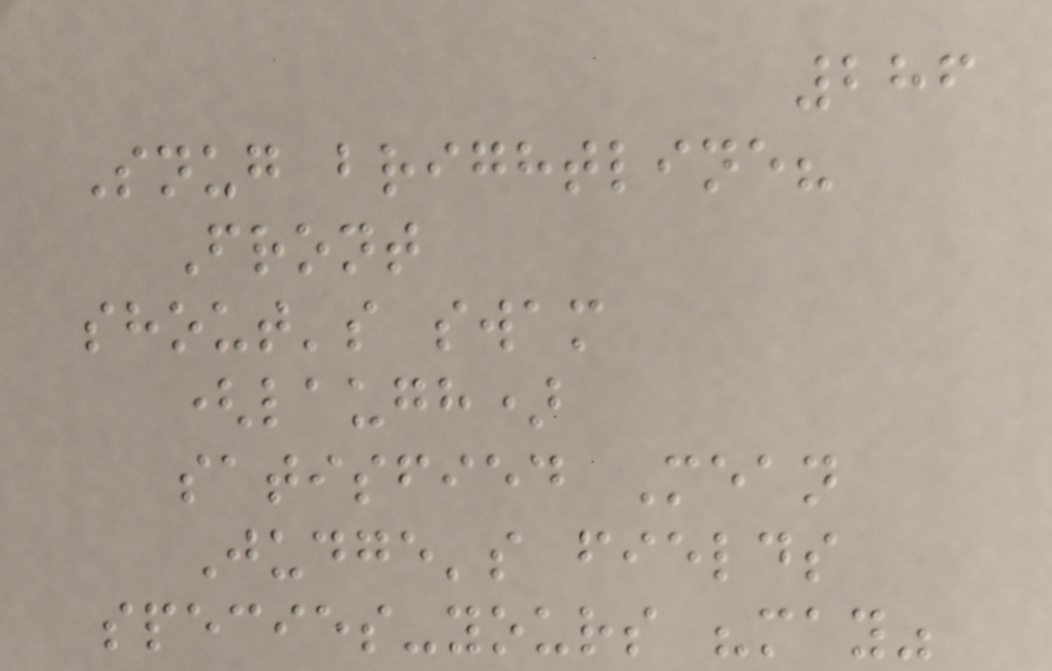286
Snug brightline?
Front
shout's swam
(laugh)
satisfied Mean
Judge's fields
species-yours "may"
